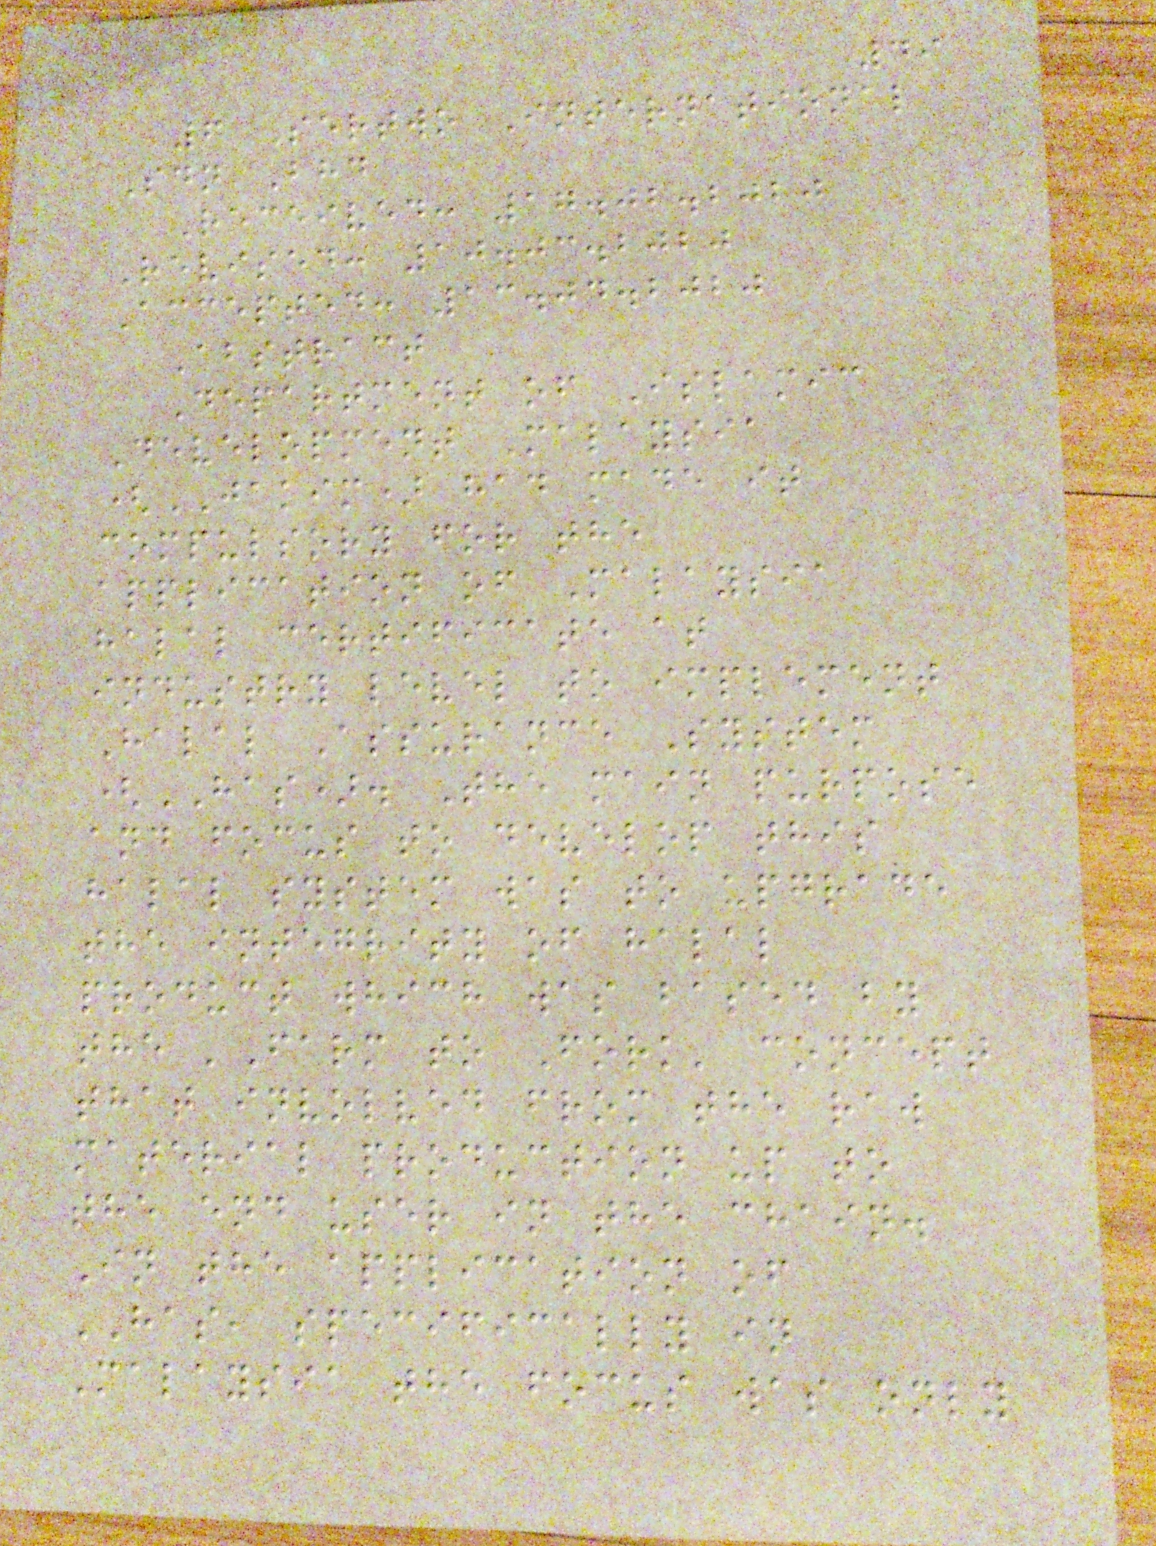49
6 Sertwo International
Sdn Bhd
Received: 17.02.2020
Revised: 10.03.2020
Accepted: 13.04.2020
Abstract
Department of Islamic
Development Malaysia
(JAKIM) had made it
compulsory for the
application of Malaysia
halal certificate at
industry level to implement
Halal Assurance System
(HAS). The main purpose
and focus to develop this
halal system was to upgrade
the integrity of halal
product which was based by
the 'Farm to Fork' concept
that involved from the raw
material production up to
the end user in the chain.
In the application of
HAS, specifically in
Malaysia the focus was only
